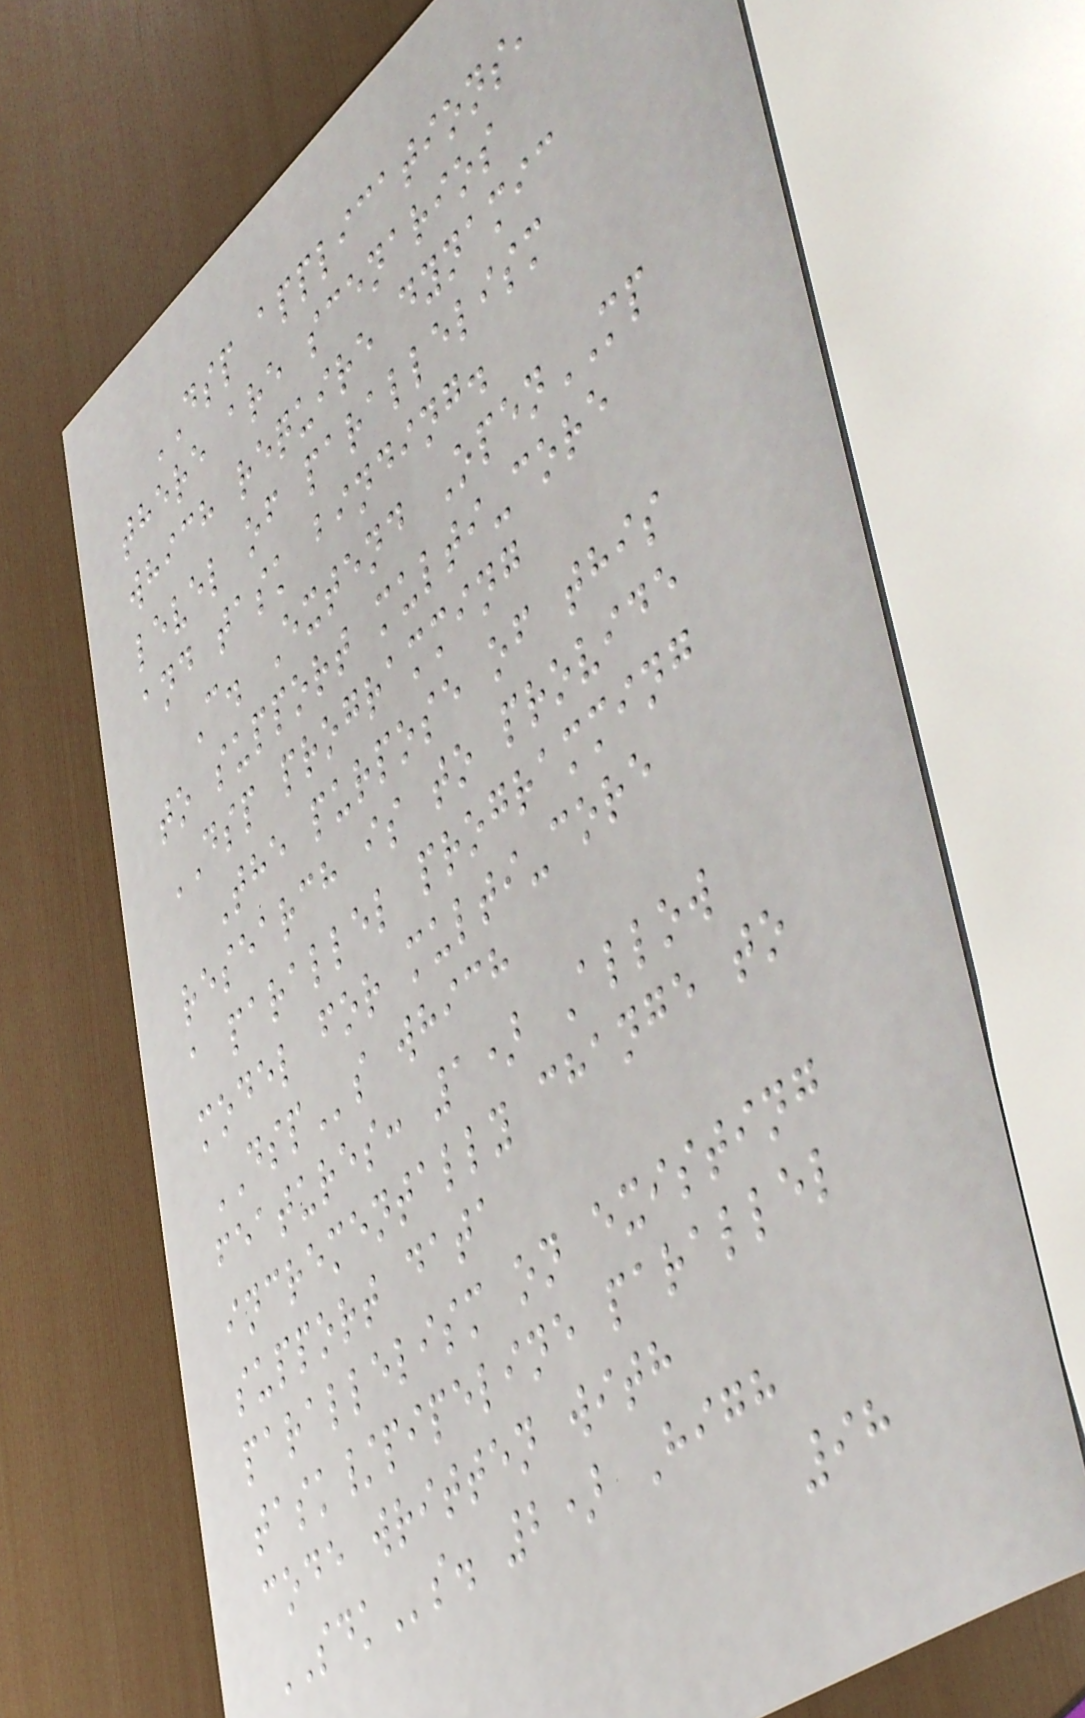DSP applications,
there are scenarios
which require dynamic
level of parallelism
and task binding.
C. Extend OpenMP
to support multi-core
DSP programming
The purpose of this
research is to provide
a parallel programming
model for multi-core
DSPs which
features: 1) Allow
incrementally change to
support data
parallelism on existing
task/pipeline parallel
code written with
SDKs. 2) High
98
